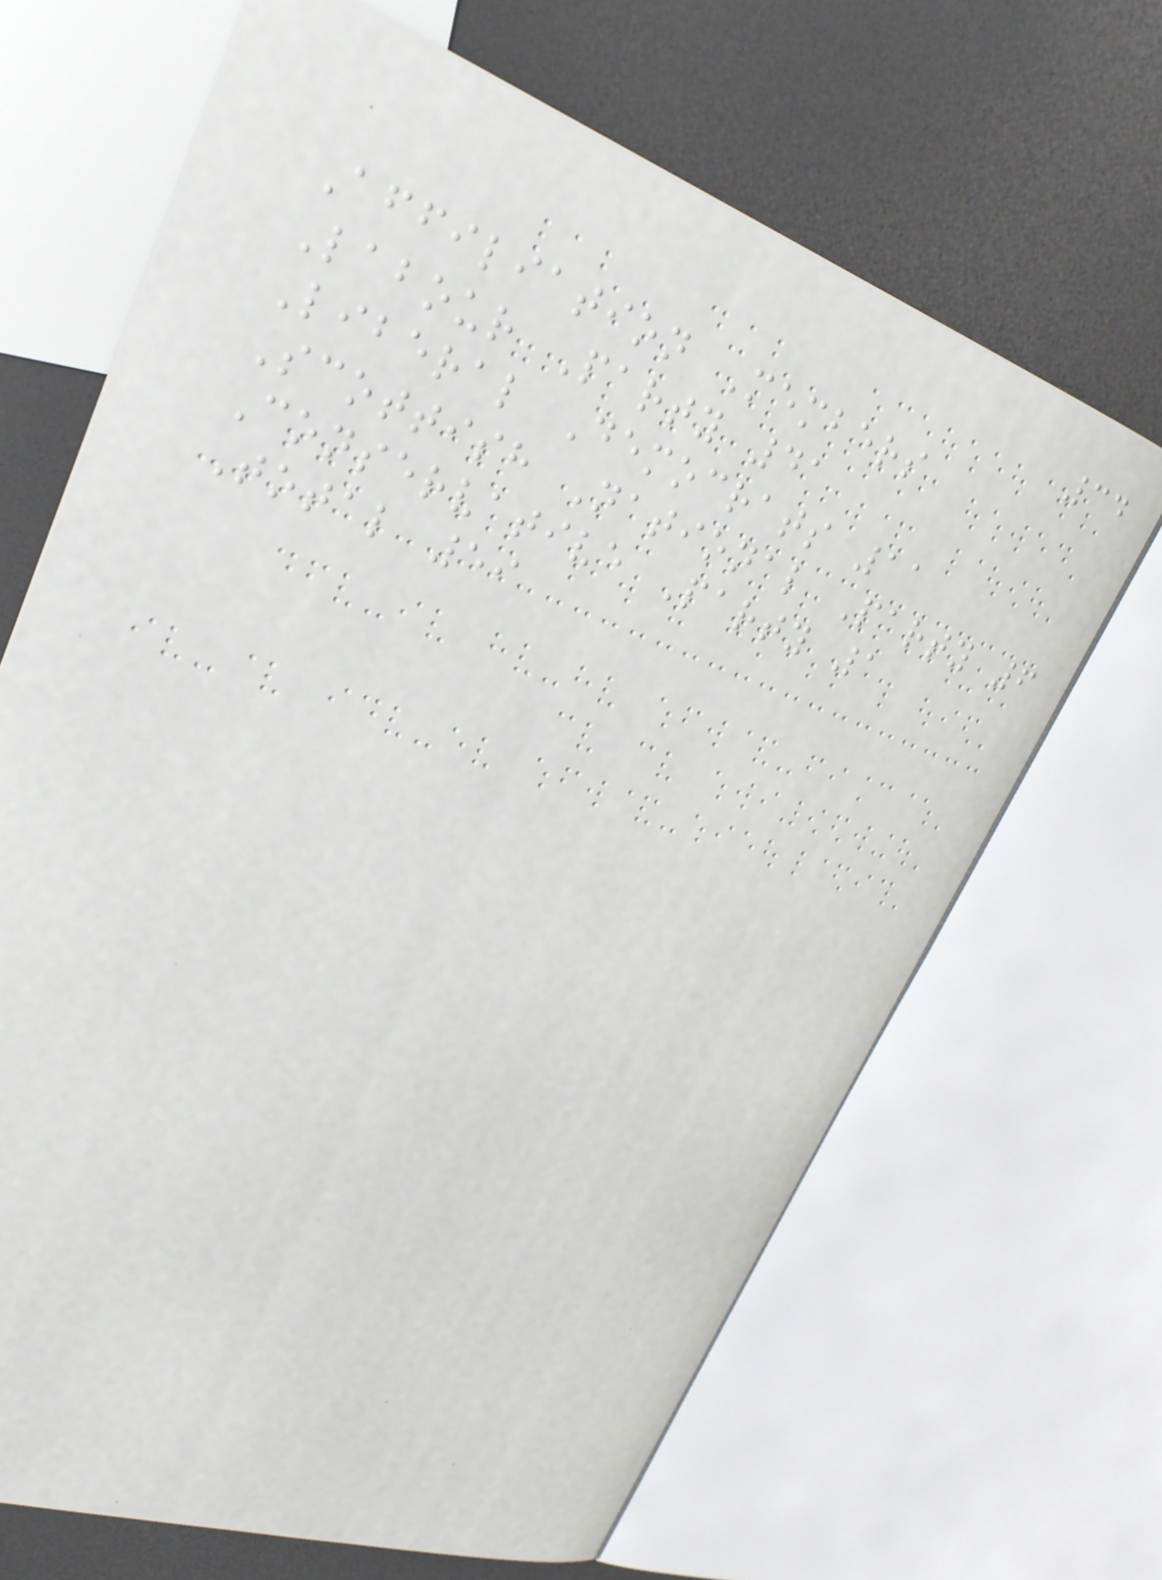34
Affiliation Members
Labour Party 41
Liberal Democrats 11
Scottish National Party 6
Conservative Party 1
Total 59
